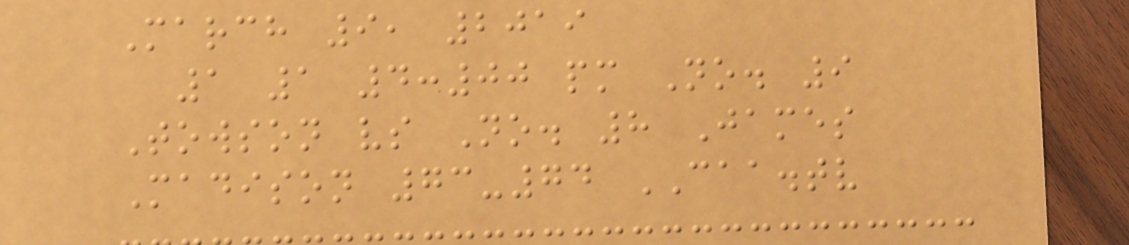March 9, 2019
1 1 4:00 pm No. 9
Towson vs No. 8 James
Madison 73-74 CAA.tv
